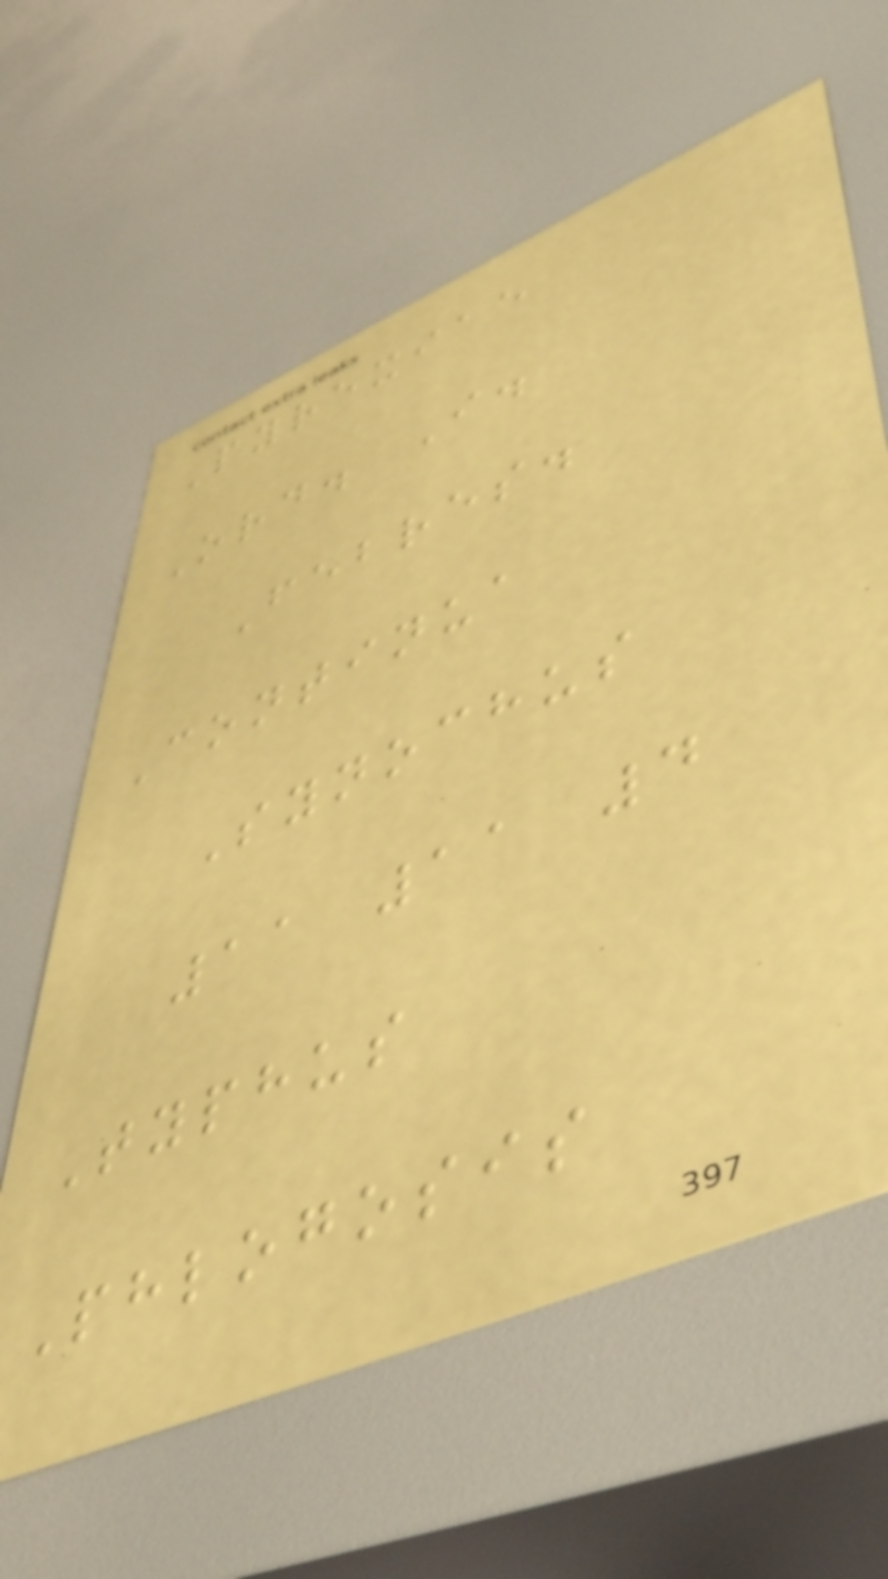Pyrexiae
Ord. I.
Febres.
Continua
Synochus
11 11 4
Typhus
Phlogosis
